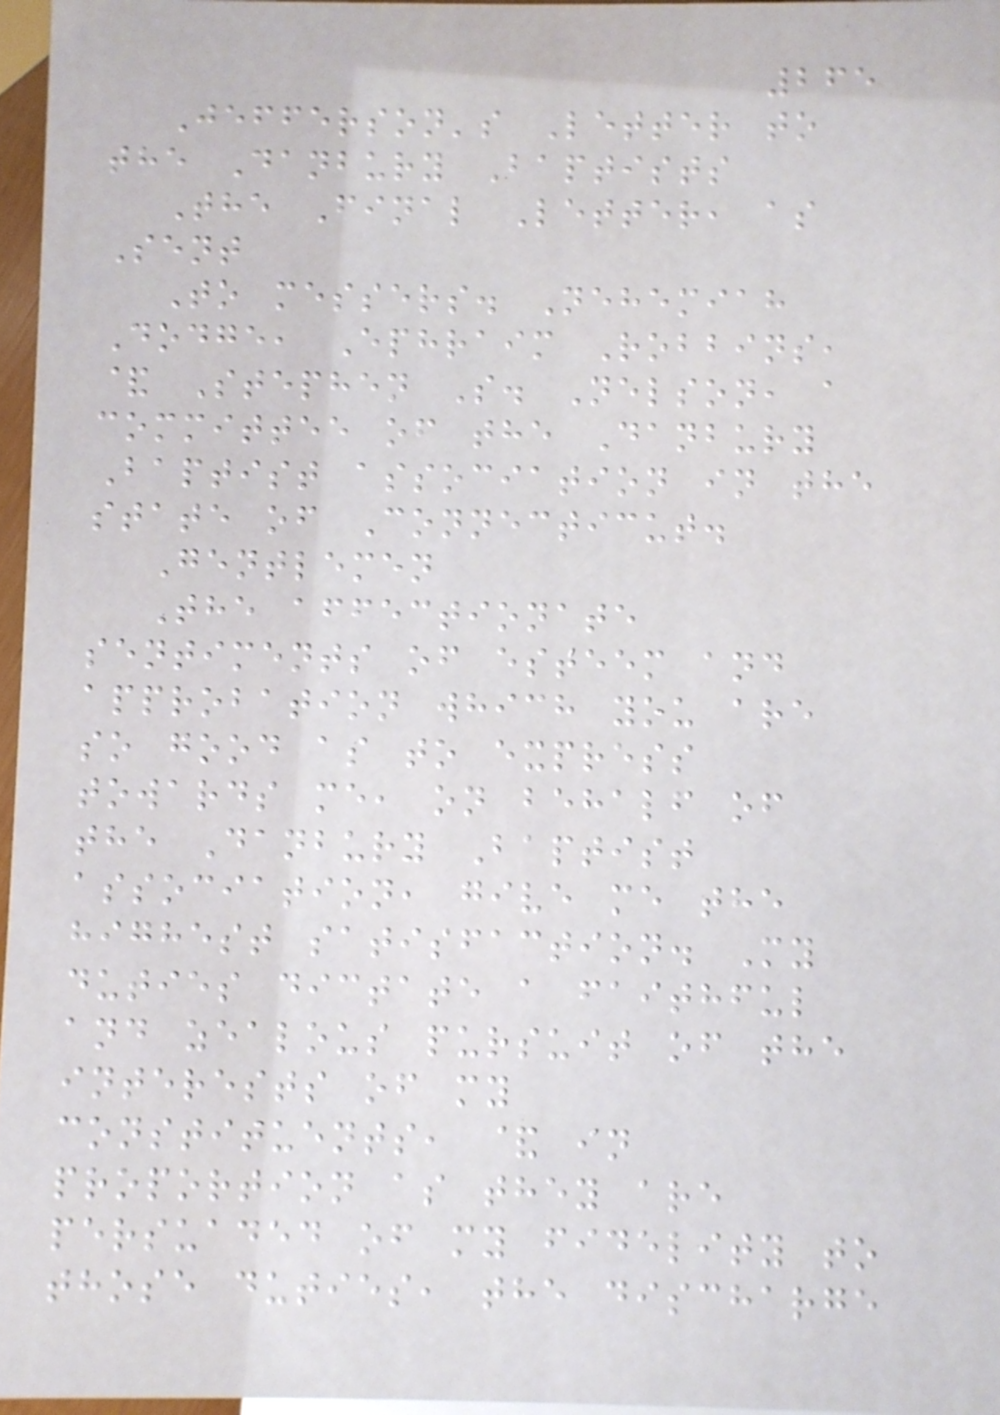265
Jefferson's Letter to
the Danbury Baptists
The Final Letter, as
Sent
To messers. Nehemiah
Dodge, Ephraim Robbins,
& Stephen S. Nelson, a
committee of the Danbury
Baptist association in the
state of Connecticut.
Gentlemen
The affectionate
sentiments of esteem and
approbation which you are
so good as to express
towards me, on behalf of
the Danbury Baptist
association, give me the
highest satisfaction. My
duties dictate a faithful
and zealous pursuit of the
interests of my
constituents, & in
proportion as they are
persuaded of my fidelity to
those duties, the discharge
